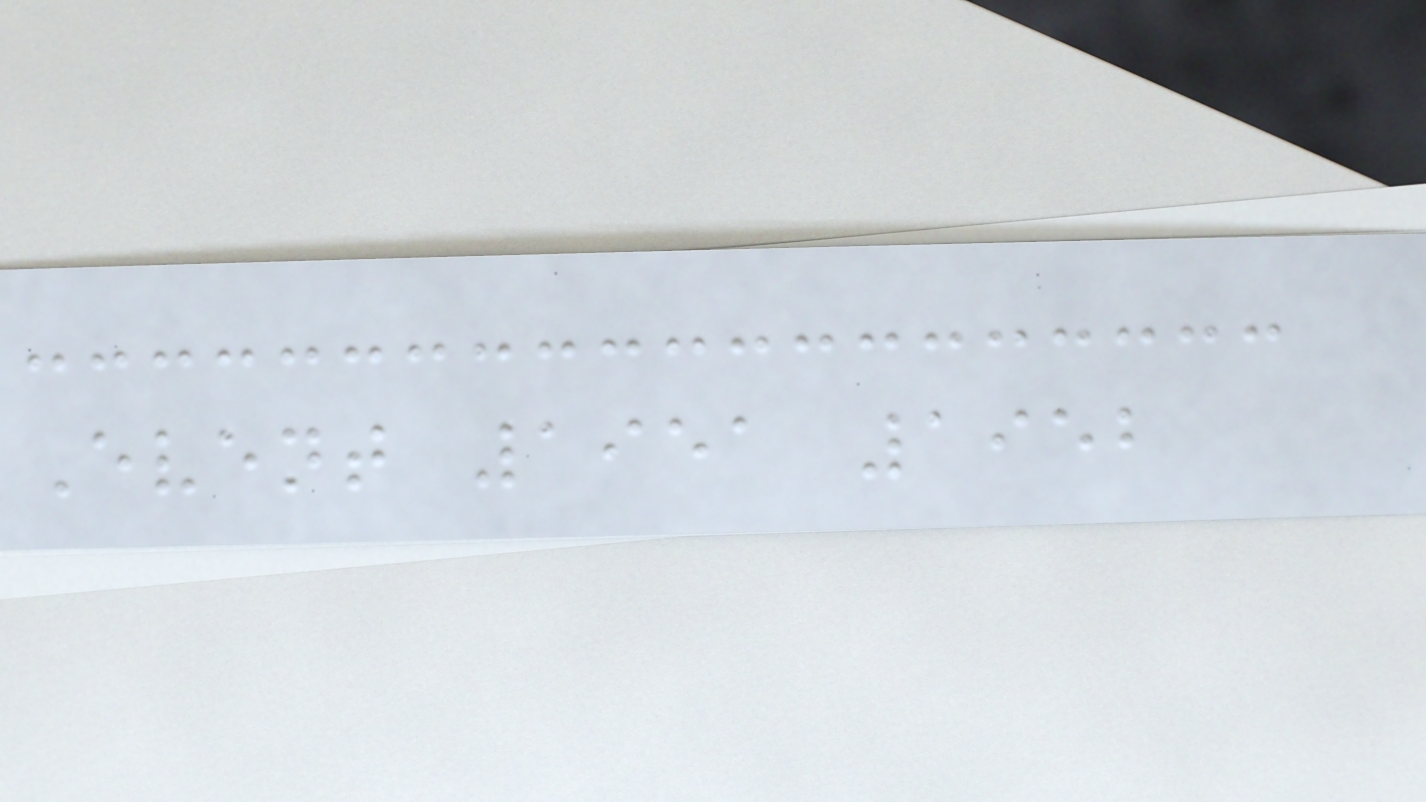Event 1951 1952
